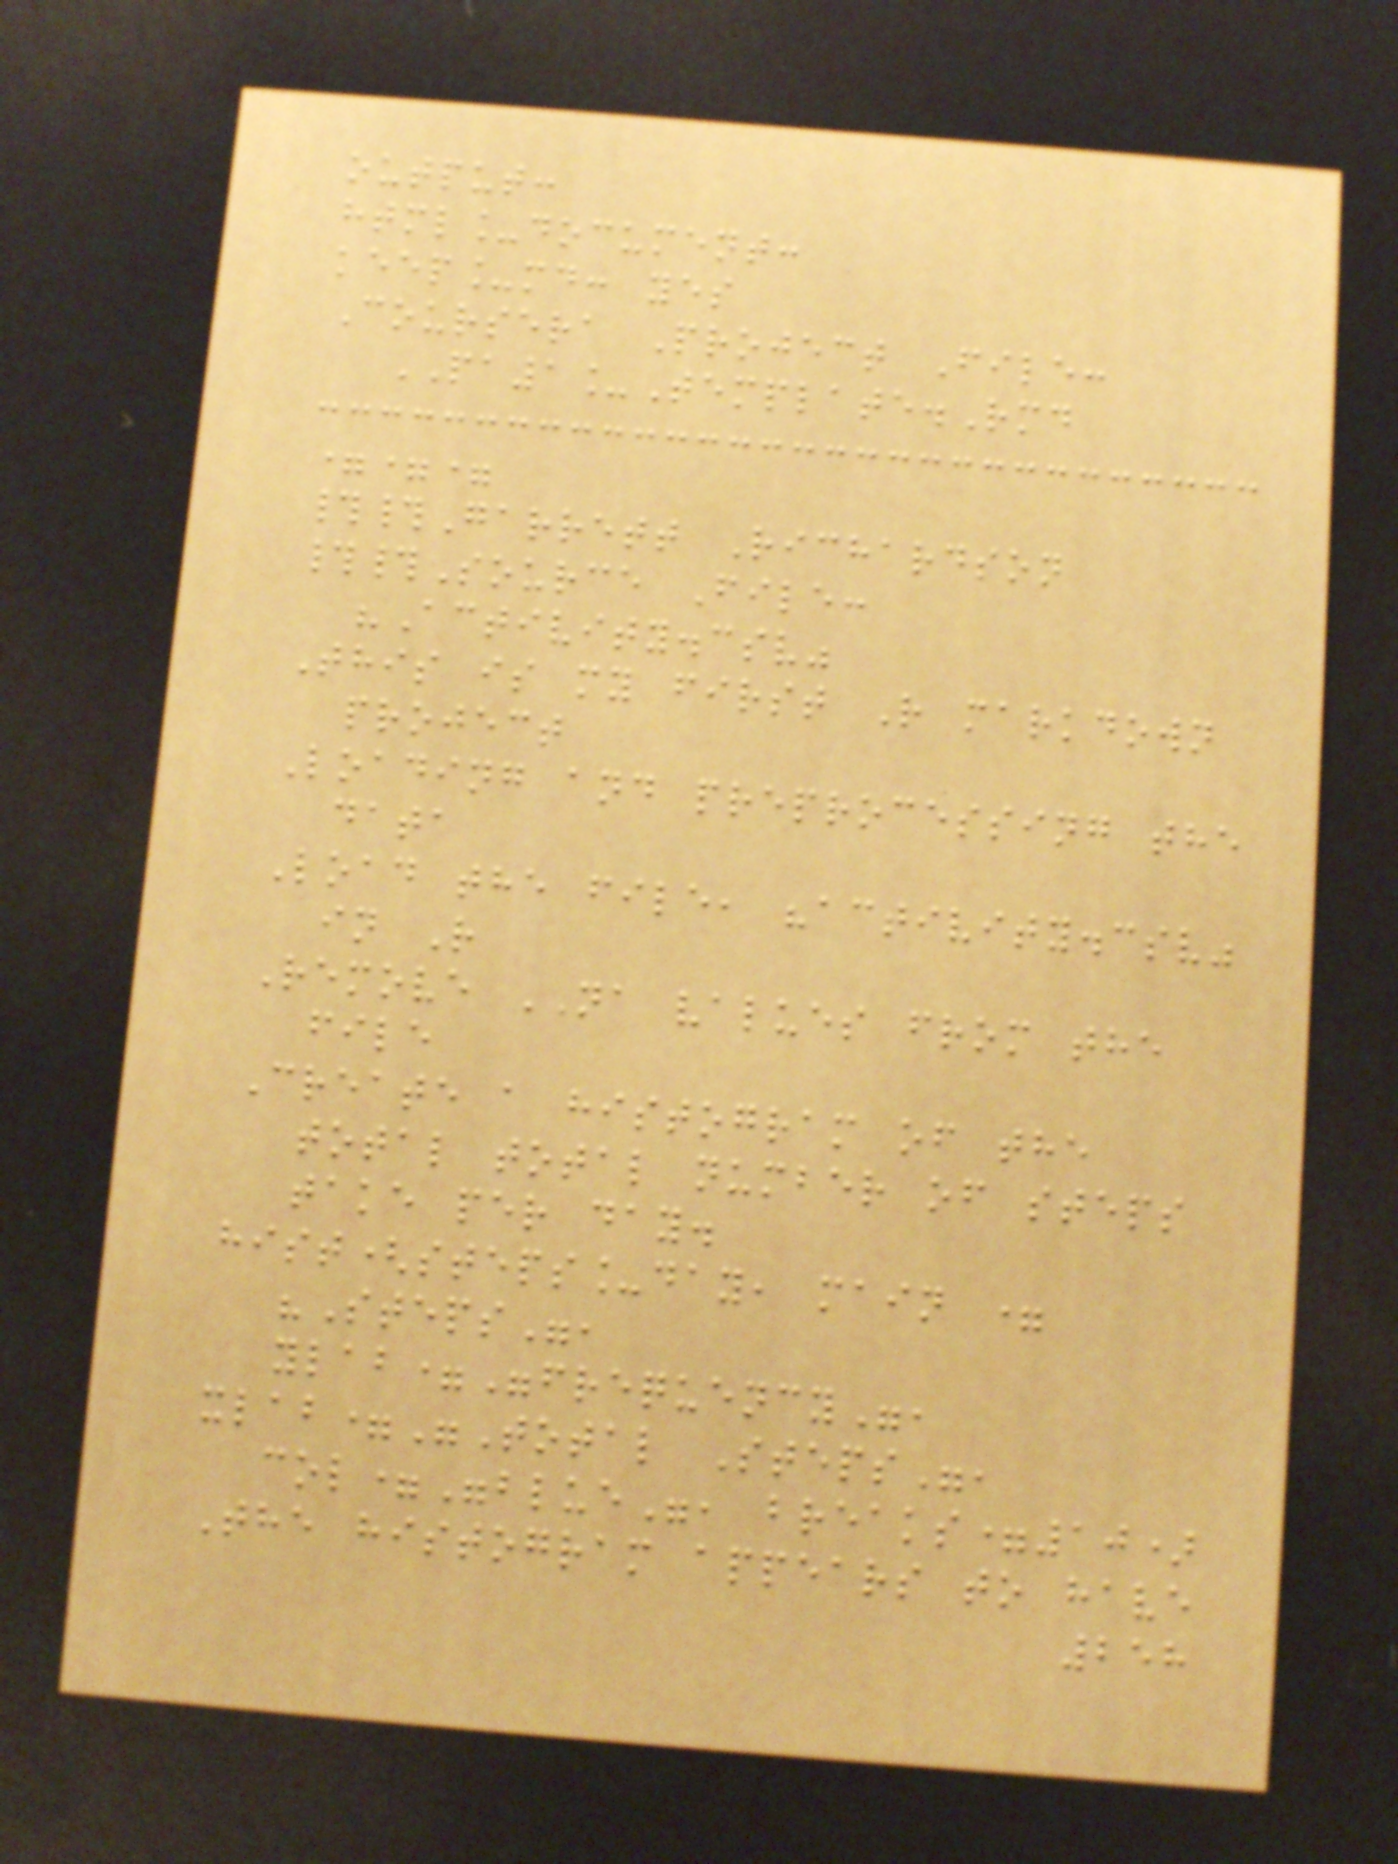output:
html_document:
keep_md: yes
Coursera Project File:
PA1_Template.Rmd
===
##Garrett Richardson
##Source File:
"Activity.csv"
This is my first R markdown
project
Loading and preprocessing the
data
Load the file, "activity.csv"
in R
Remove NA values from the
file
Create a histogram of the
total total number of steps
take per day.
hist(steps_day, main =
"Steps",
ylab="frequency",
xlab="Total Steps",
col="blue", breaks=10)
The histogram appears to have
258
